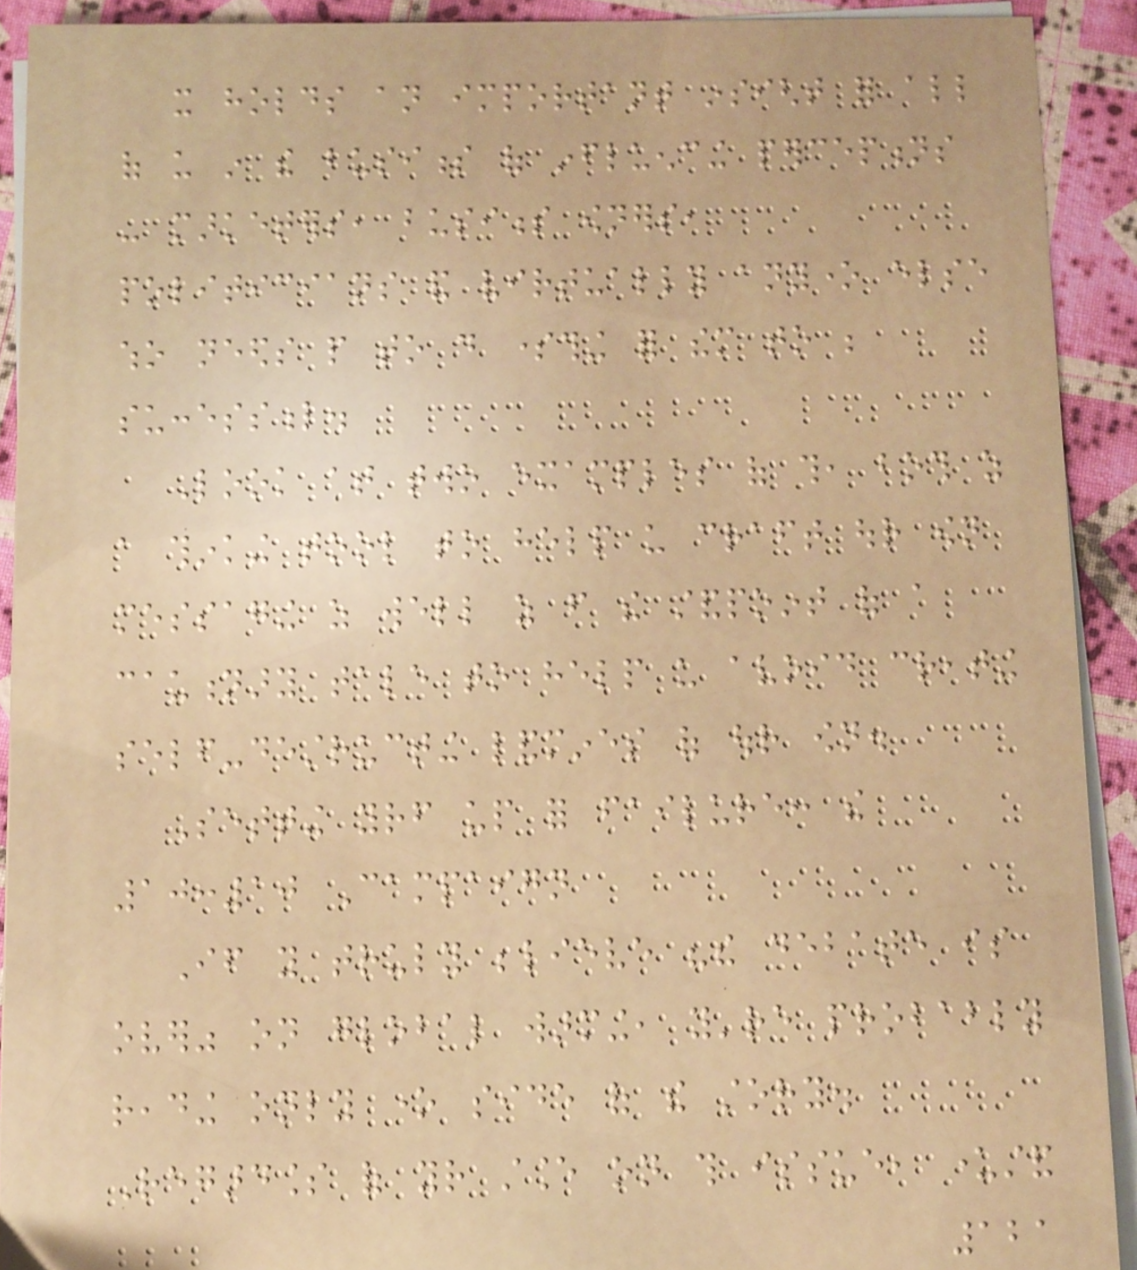it holds an important insight for all
of us in the business of influencing perceptions
- marketers, business owners,
politicians and virtually anyone else
who needs people to do something for them to be
successful.
Look at two examples of this, both as
a thinking tool to help us craft our own
messaging as well as from the standpoint of a
cautionary tale to help us avoid creating
self-destructing landmines of our own.
Setting yourself up for failure: the
10:10 Campaign
If you truly believe "the debate is
over" on global warming, you're probably
reading only one side of the story.
Regardless of your stance on this issue, understand
121
